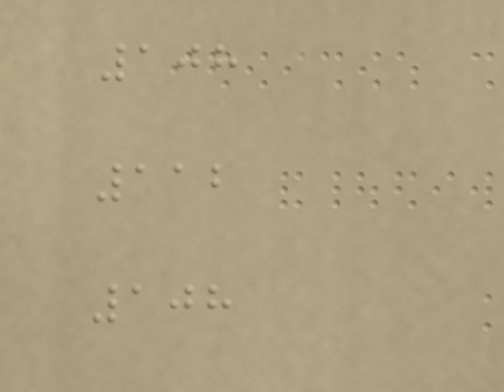108
112
108
